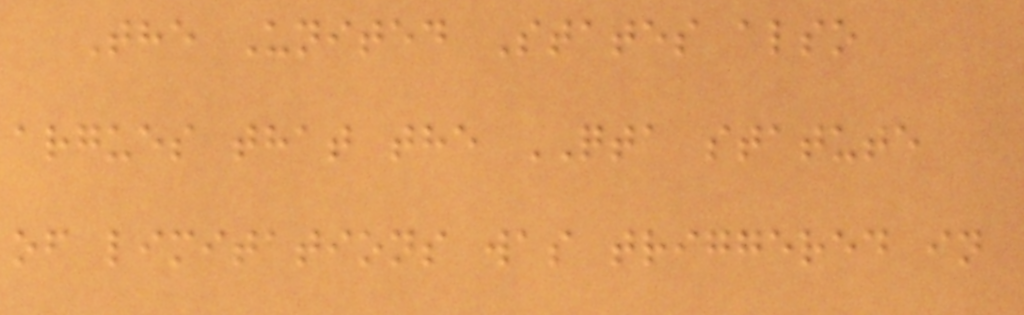The United States also
argues that the QTA statute
of limitations was triggered in
